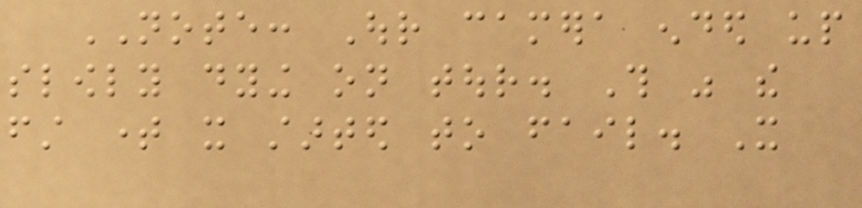NOTE: Our camera ended up
slowly dying on tour. This was the
first time it started to fail. It
